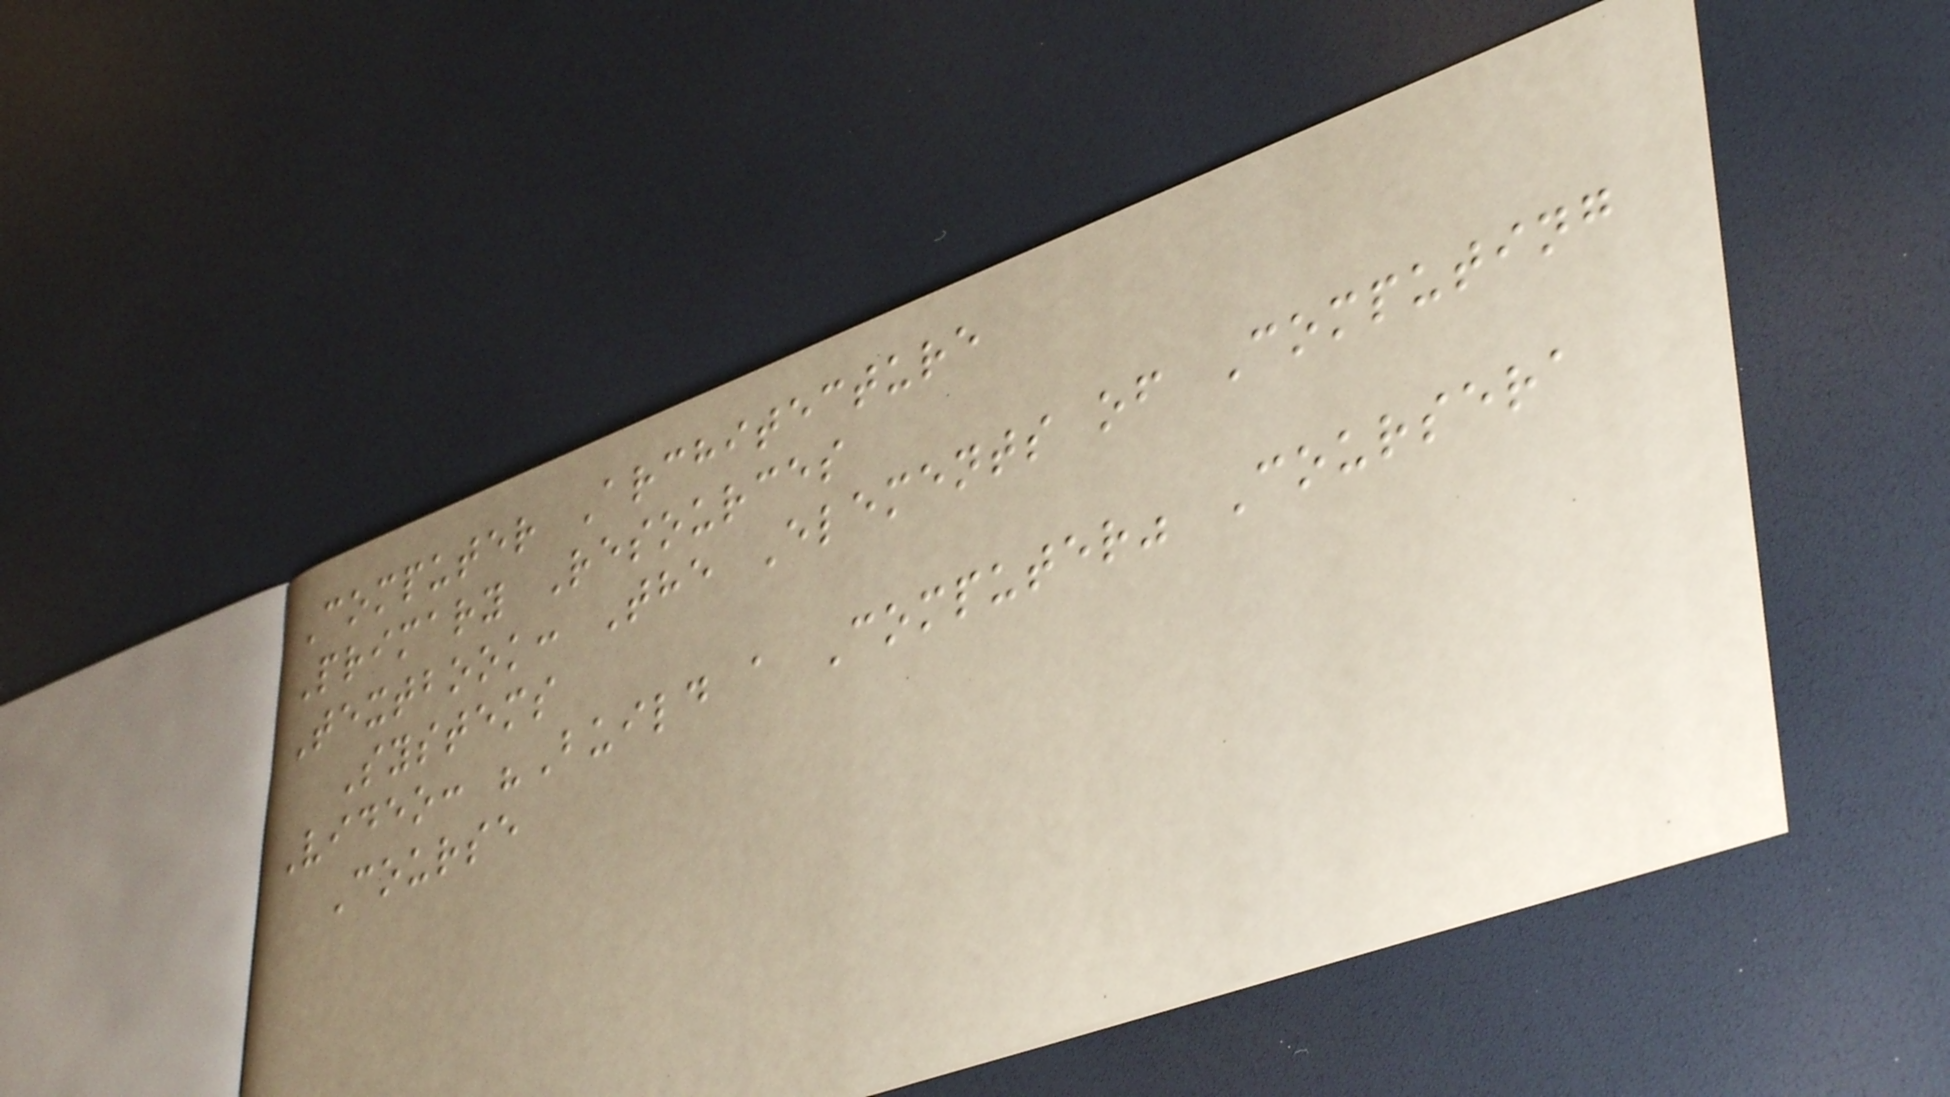Computer Architecture
Primary Resources
Textbook: The Elements of Computing
Systems
Video: "Build a Computer" Coursera
Course
